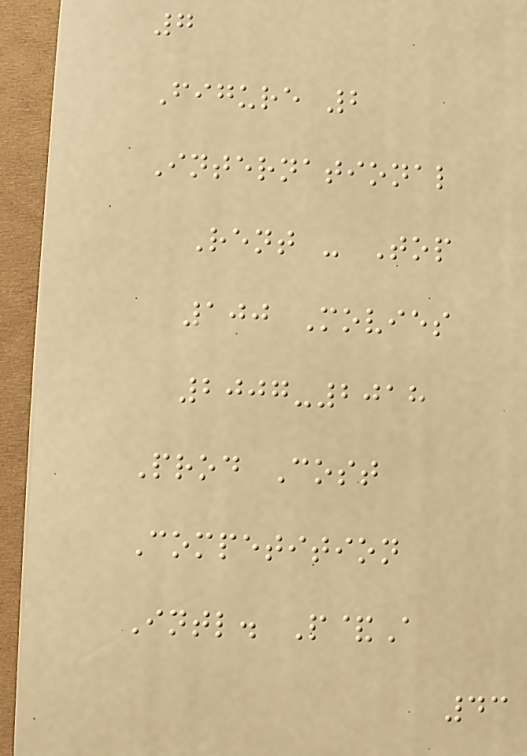7
Figure 2
International
Rent - Top
100 Movies
2007-2018
Prod Cost
Competition
Intl. P&A
43
